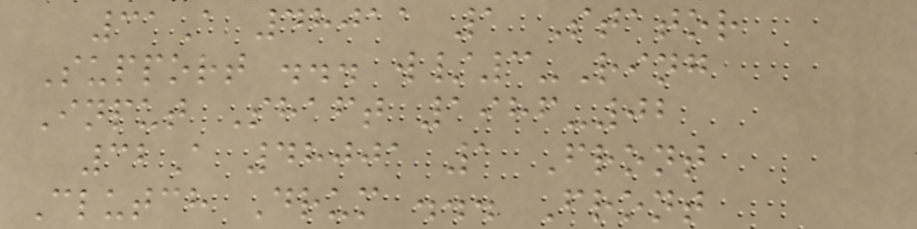31A 48011 1 Stator
Support ... w/3-Ring
Input Shaft 1986-02
32A 48001 1 Front
Clutch Drum ... Front
